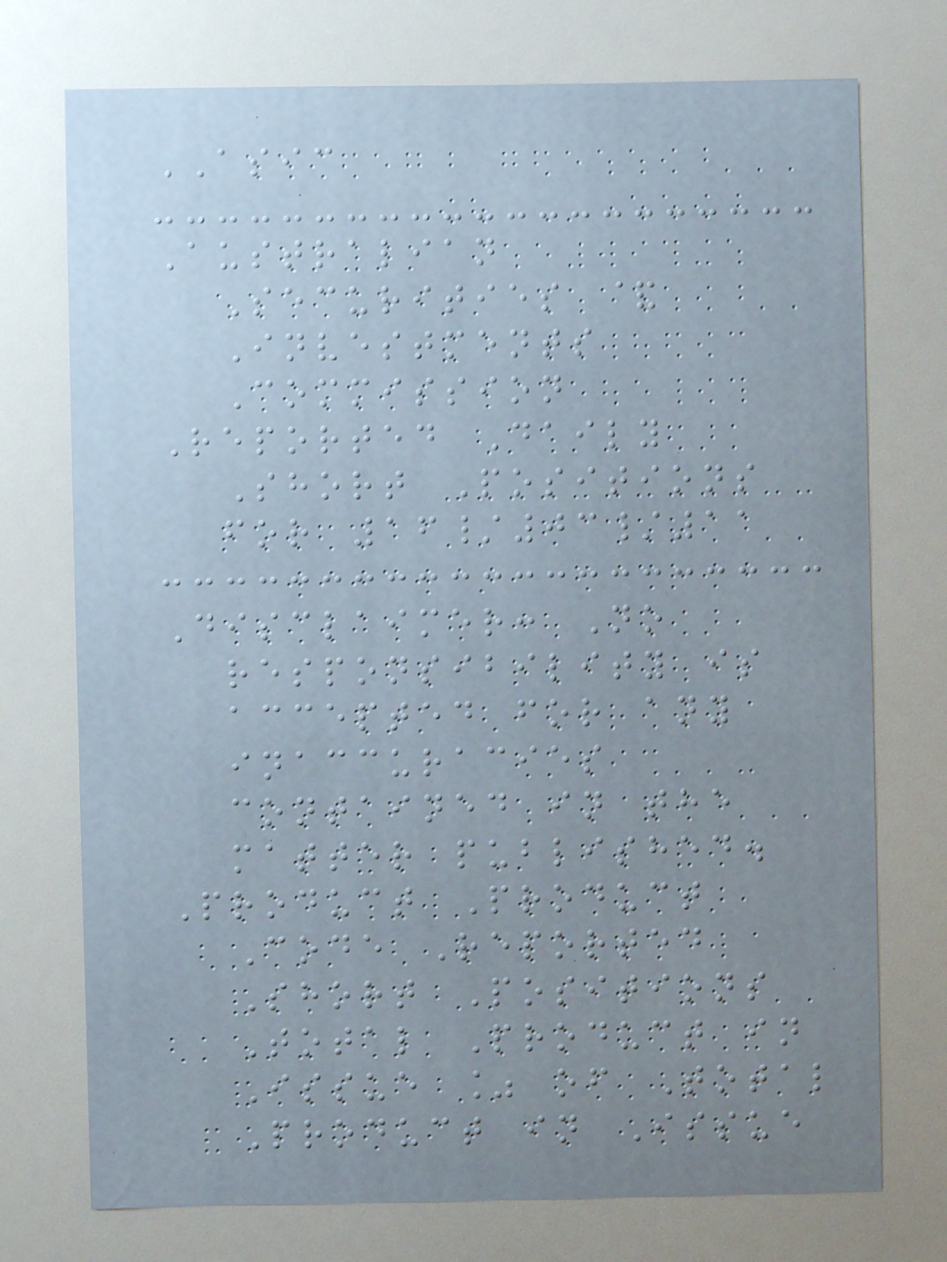ASIC
Australian
Securities &
Investments
Commission
Reported Daily
Short Positions
for 16/03/11
Disclaimer: No
responsibility is
accepted for any
inaccuracies
contained in the
matter published.
Product Product
Code Reported
Short Positions
Total Product in
Issue % of Total
Product in Issue
